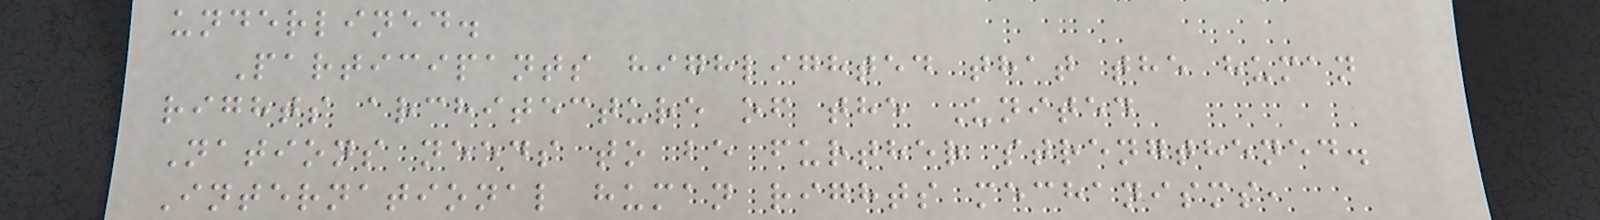underlined.
Participants highlighted that the human
rights architecture of the United
Nations needs to be further strengthened.
International human rights mechanisms,
